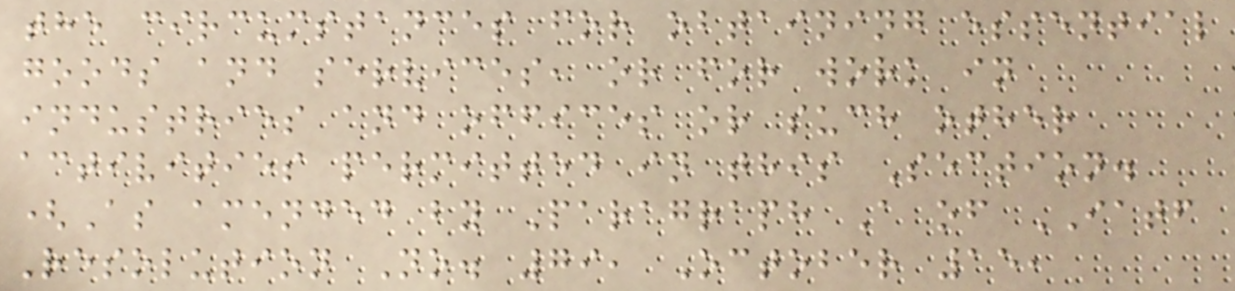the circumstances for obtaining essential
goods and services, or for work in
industries and offices or such other
activities permitted in this Section.
(As amended by Paragraph A of IATF
Resolution No. 79, October 15,
